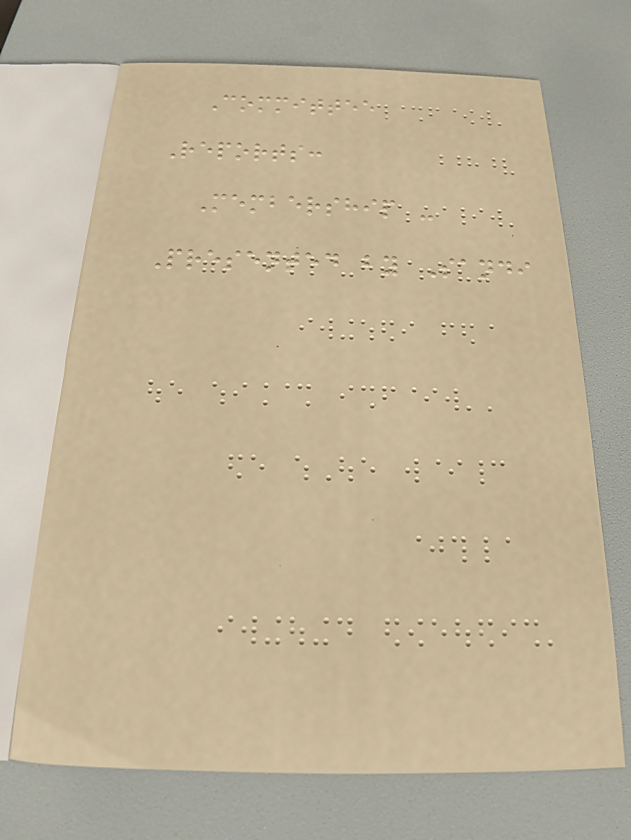Committee
Reports:
Membership -
Presented by Sandi
